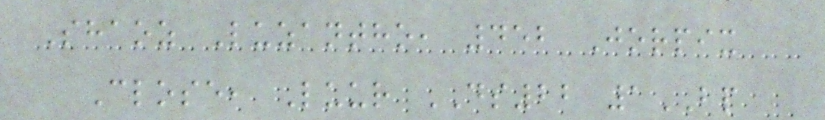Shaoz Luzantho, 452 Jorpix
Close, Luur DS22 1BP
